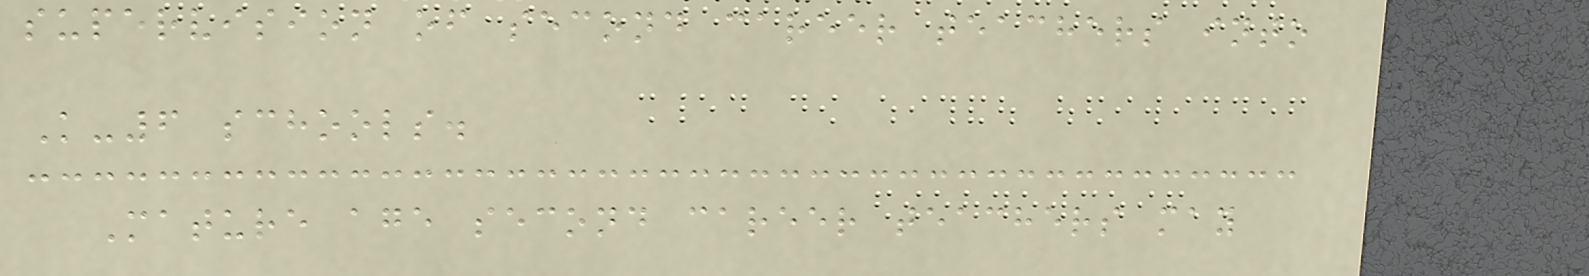supervision of second career teachers into
K-6 schools.
Mature age second career teachers may
